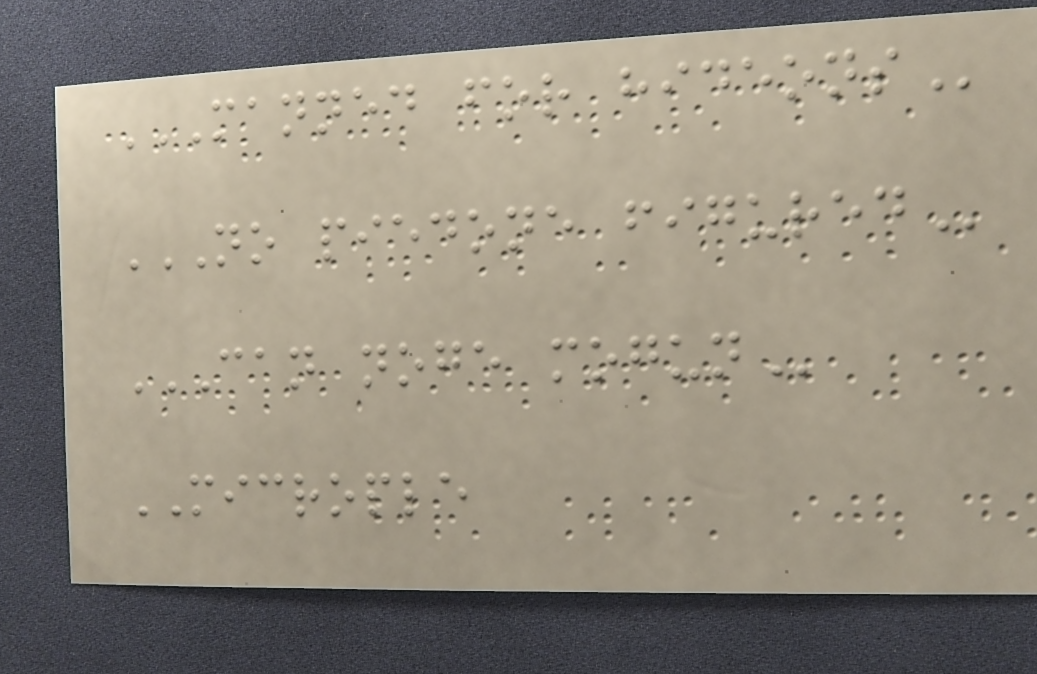MANNED FOR HIDEONS
NO PIEDONE FIGURED
CAN NOGE MOGUN
MICROPLE
